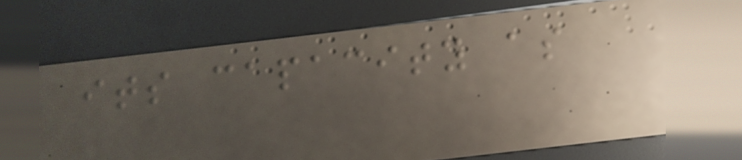its capacity as
